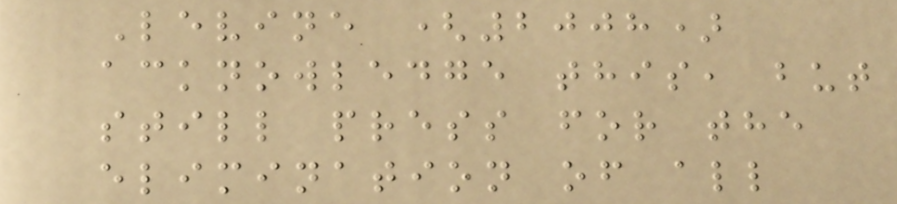Levine (2008)
acknowledge this, but
still press for the
elimination of all
